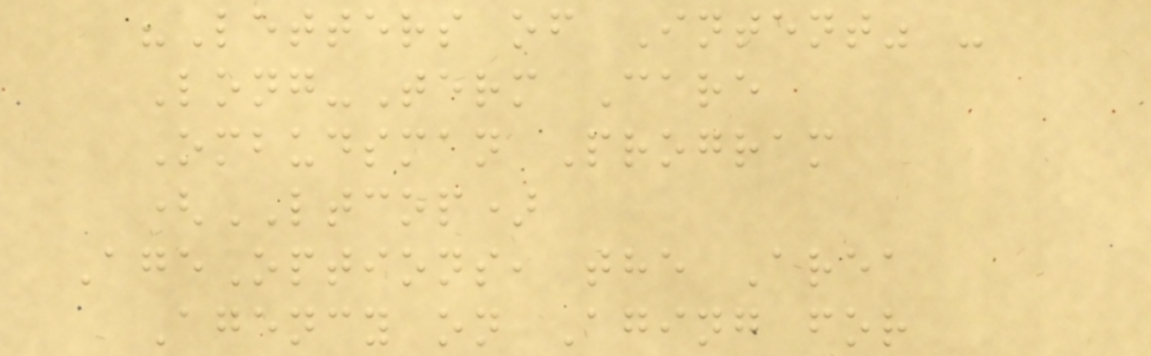"Letters of Intent" -
Long-Term Care
Ombudsman Program
(LTCOP)
AgeOptions, the Area
Agency on Aging for
